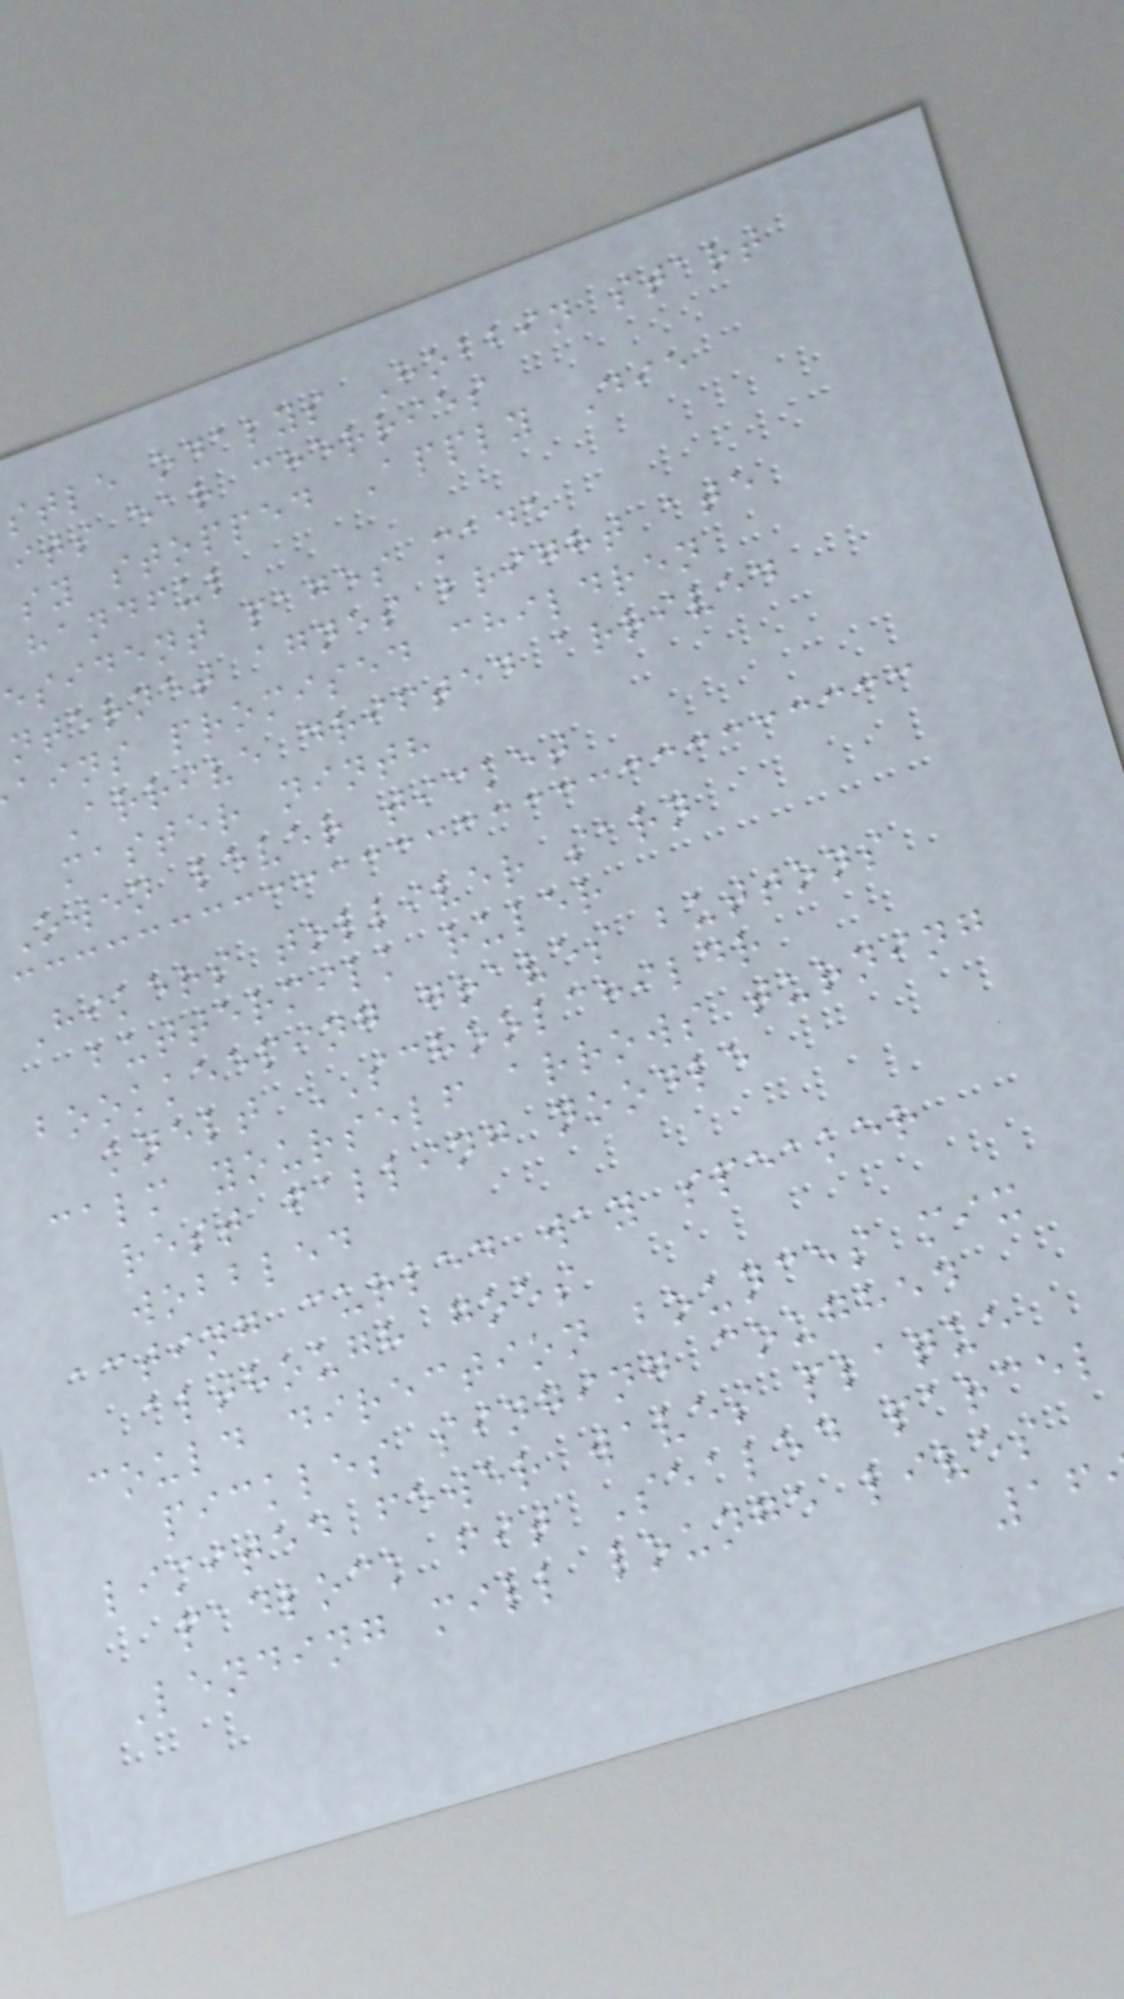stle odalys Hobbin start
its ear cherries
sy stopped Apply Die
handful
esident pages made
nternet agnes bright ate
ains promised children
Arrive drifted arrived
master ninth
Owen lever ticket
Hikers tolliver sarn
buttermilk ruler
bookkeeping graves buttons
knelt SCHOOLCHILDR
calm yourself arrows turning
rest falling noodle
wobbled
acting curled way speaker
although goes
could direction bounces mix
pickles singing coughed
limited fewer waves plaque
padlock fit Sealed parcel
Lending mill lounge lives
